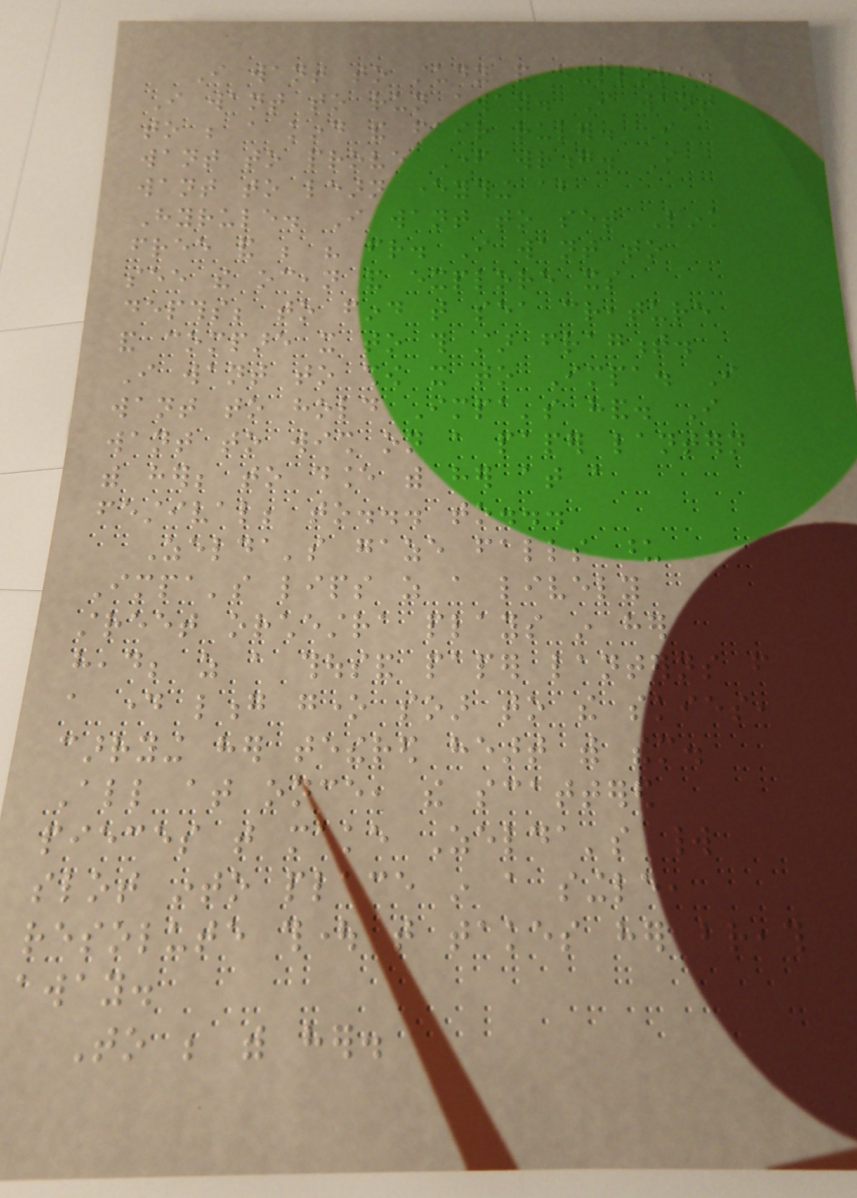I want to study and explore.
I want to run away. I want
to be a kind and fair ruler. I
want to prove Father wrong. I
want to learn everything about
Hyrule. I want to set Link
free and be his friend. I want to
see the ocean and explore its
depths; to find that sea creature
and compare it to this star fragment.
I want to show it to Impa. I
want to hold Impa's hand. I
want to wish on a paper lantern
with her; to dance with her at a
festival; to... to...
Zelda's gaze falls upon
Impa's lips as a lively
street orchestra plays in her
head; as a thousand paper lanterns from
a day long gone soar to the skies,
carrying her tethered heart with them.
All at once, the scattered
pieces that make Zelda's world
slot into place in a single,
resolute thought that takes her breath
away.
To be with her.
